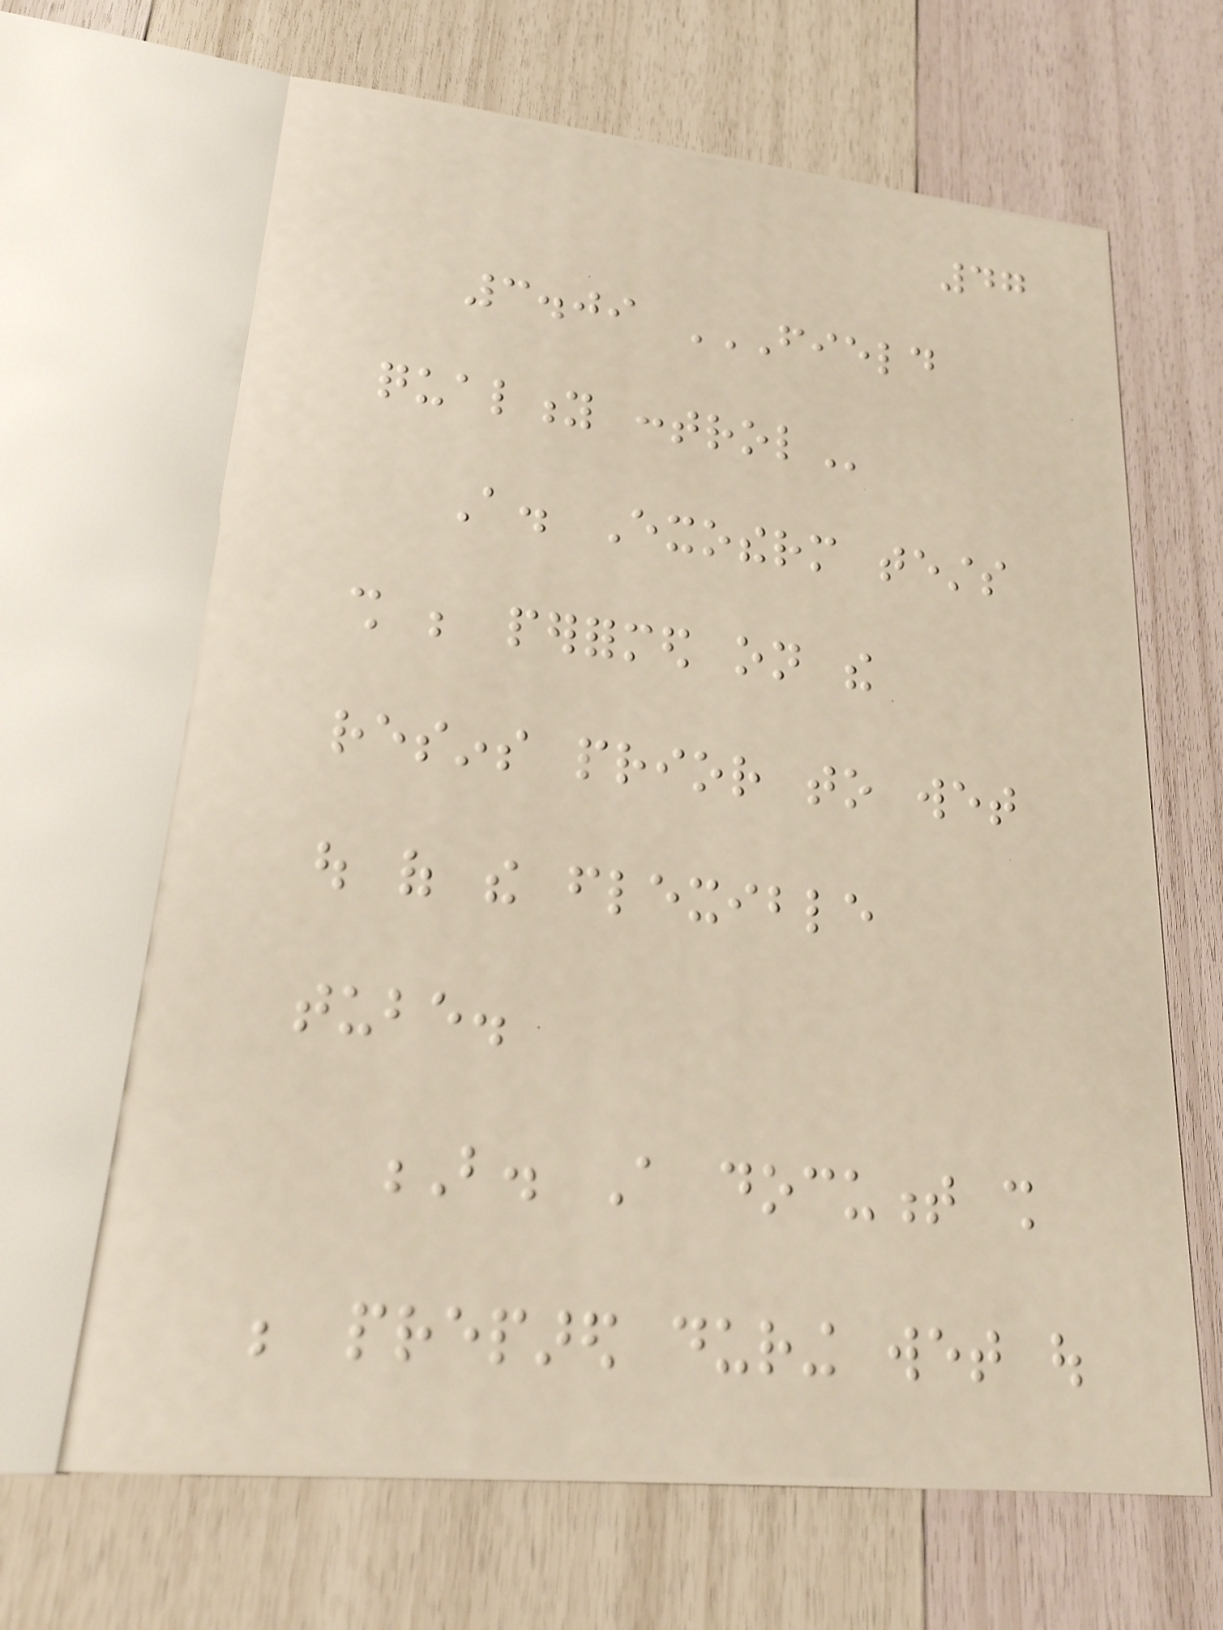47
3.09 FIELD
QUALITY CONTROL
A. Exotherm tests
shall be performed on the
resins prior to wet
out of the flexible
tube.
B. A document shall
be prepared during wet out
